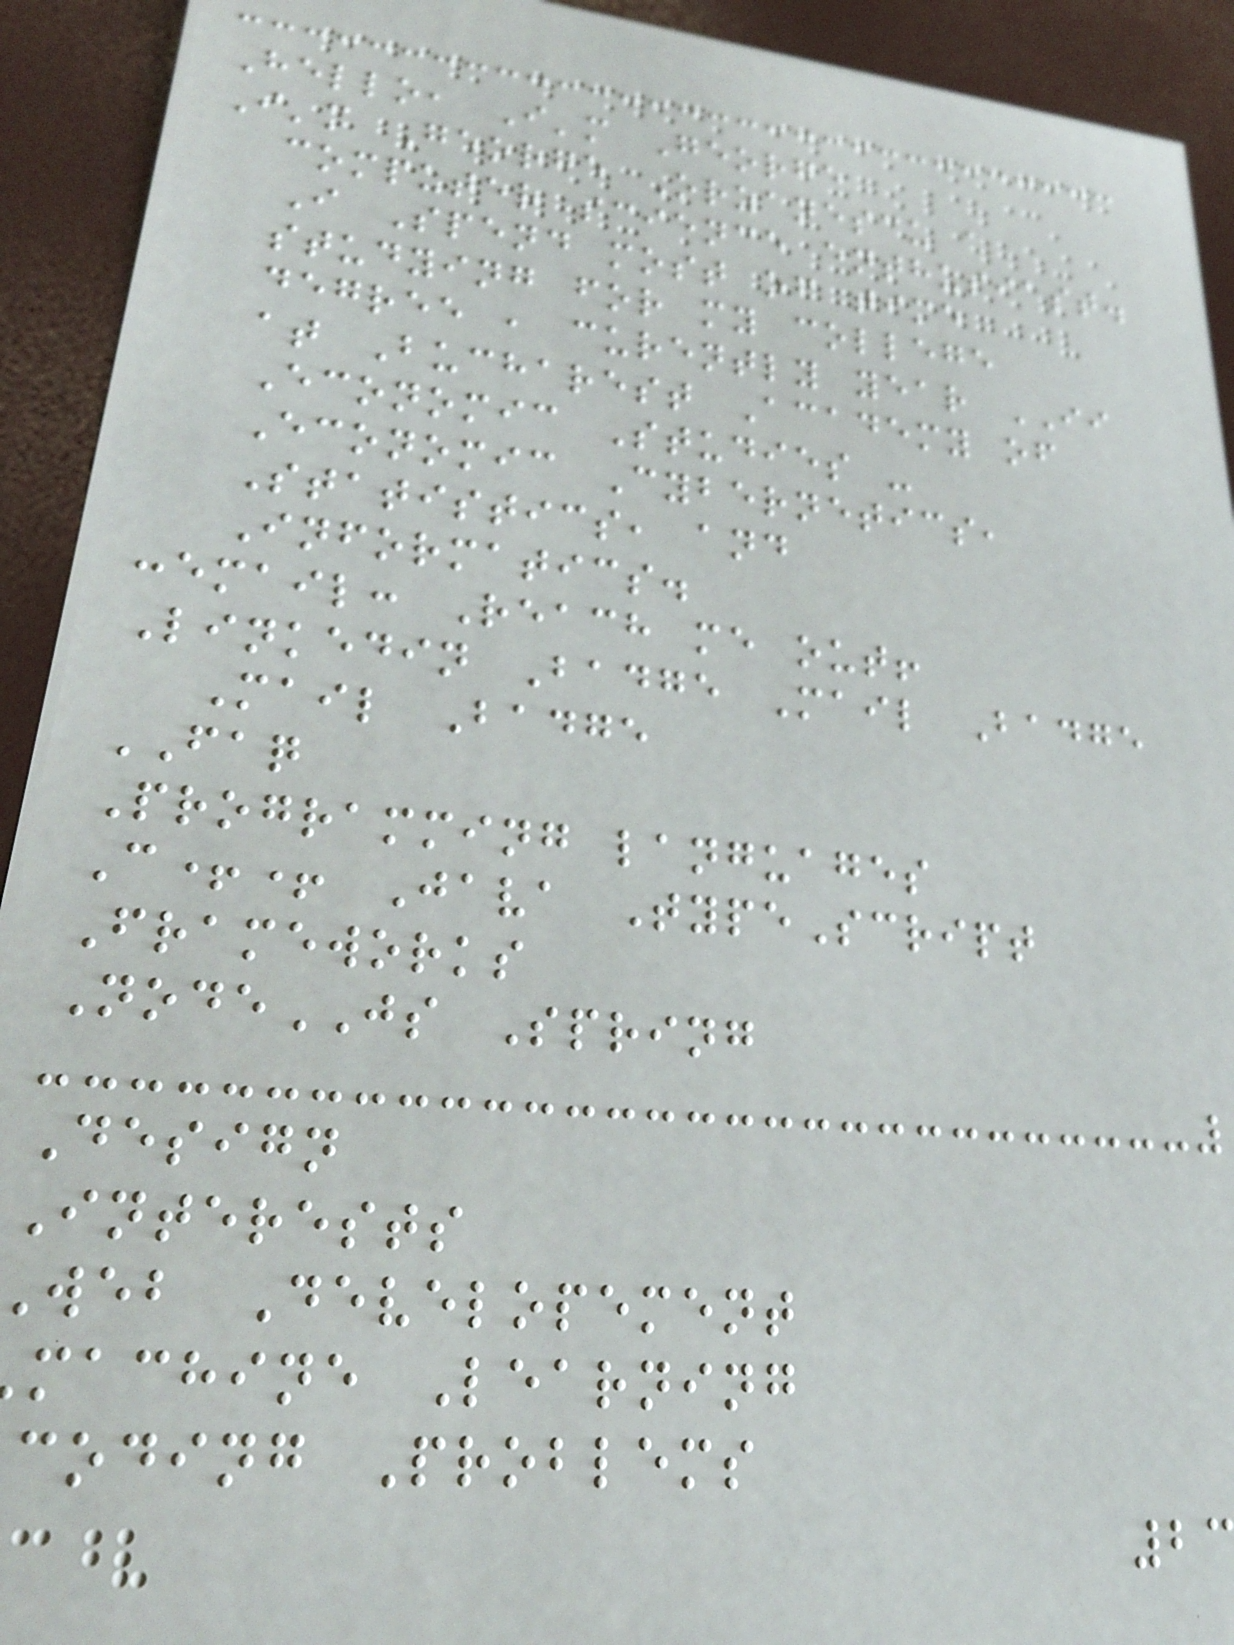Hello, I'm George
I'm George Orzanescu a
computer science enthusiast.
I Spend most of time
studying for my college
degree , curently year II
at Bucharest Academy of
Economic Studies -
Economic Cybernetics,
Statistics, and
Informatics.
:email: Reach me out!
Linkedin Badge Mail Badge
Mail Badge
FAQ
Programming languages
C++ Java TypeScript
Frameworks
NodeJS Spring
Design
Interests
web Developement
machine Learning
coding Problems
